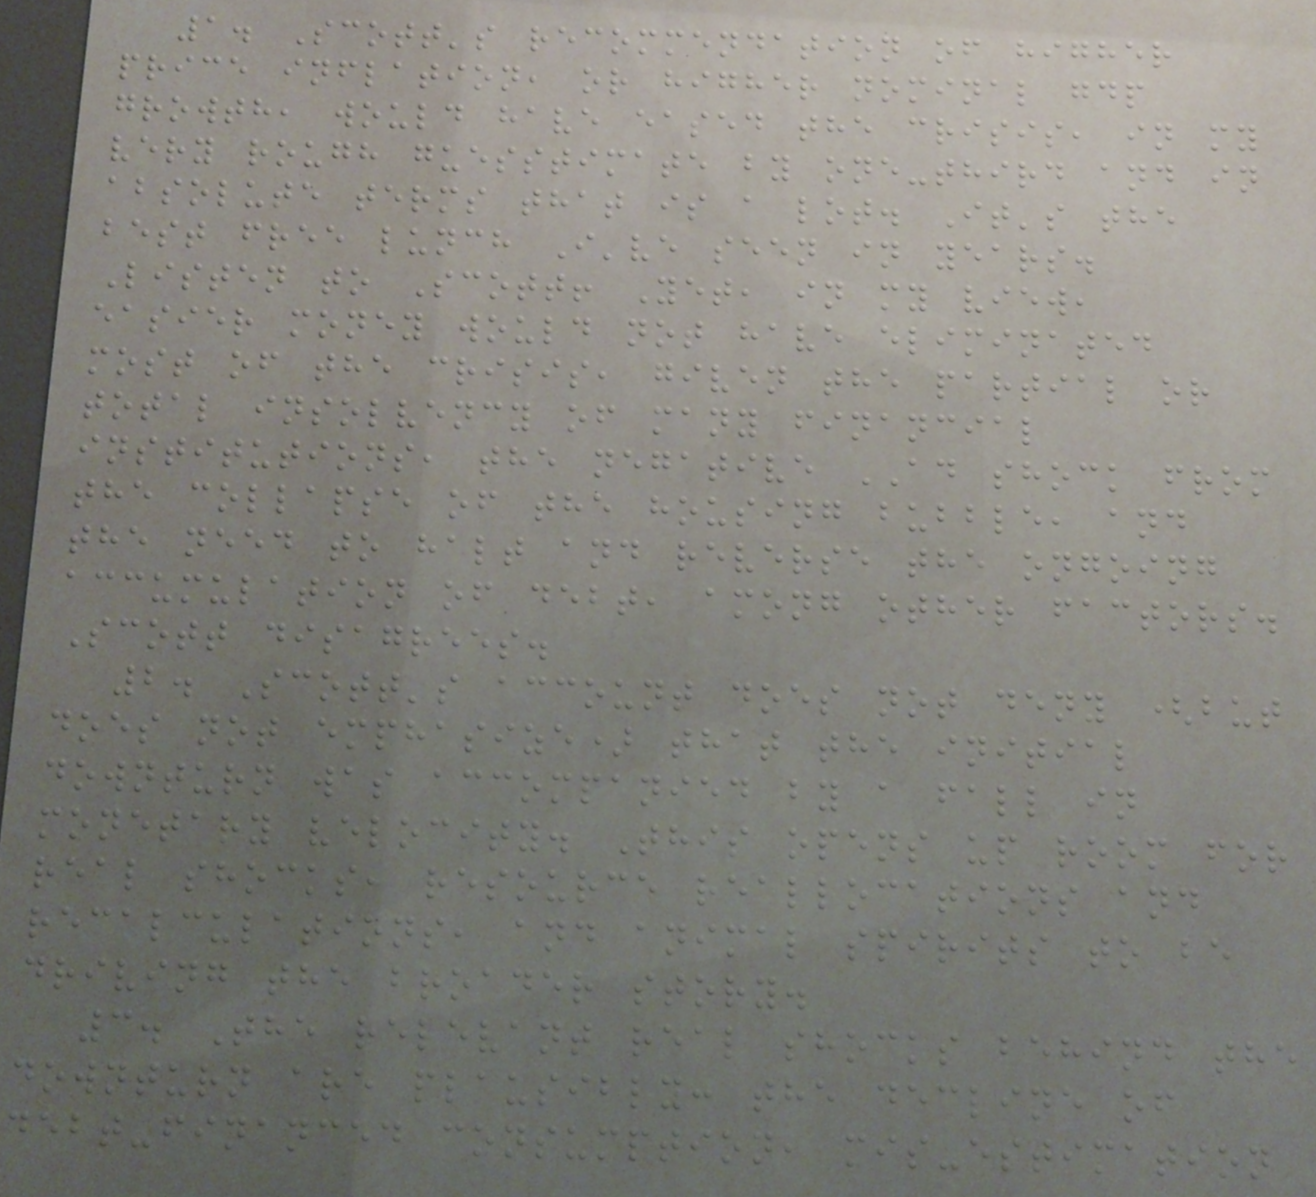1. Scott's recommendation of higher
price inflation, or higher nominal gdp
growth, would have eased the crisis, in my
very rough guesstimate by one-third and in
absolute terms that is a lot. It's the
best free lunch I've seen in years.
Listen to Scott! Yet, in my view,
easier money would not have eliminated
most of the crisis, given the partial or
total insolvency of many financial
institutions, the negative AD shock from
the collapse of the housing bubble, and
the need to halt and reverse the ongoing
accumulation of debt, among other factors.
Scott disagrees.
2. Scott's account does not deny (but
does not emphasize) that the initial
downturn was accompanied by a fall in
monetary velocity. This opens up room for
real shocks, resource reallocations and
recalculations, and animal spirits to be
driving the broader story.
3. The relevant real shocks behind the
downturn are plausibly: the decline of
debt-financed consumption, mis-estimation
